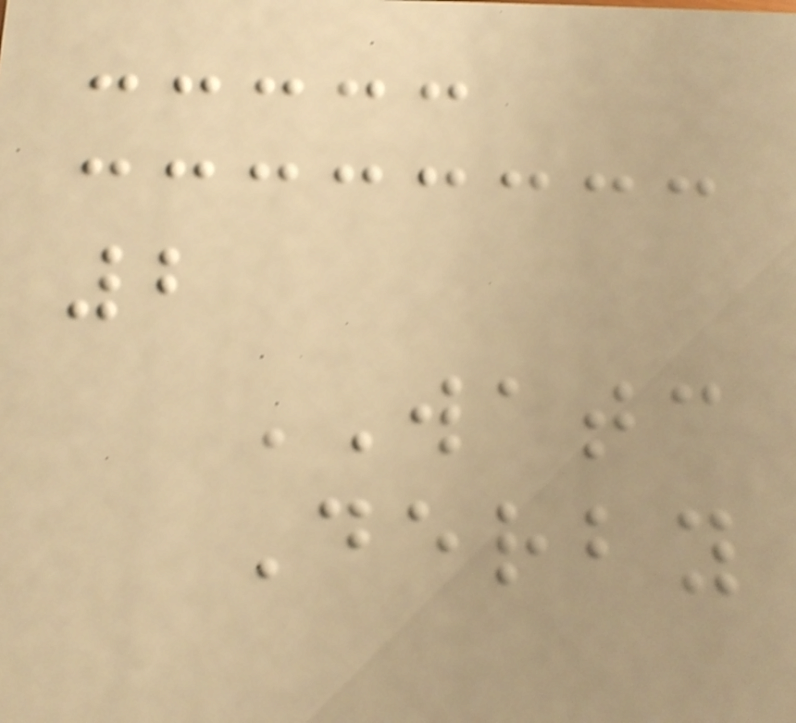2
WATC
Derby
